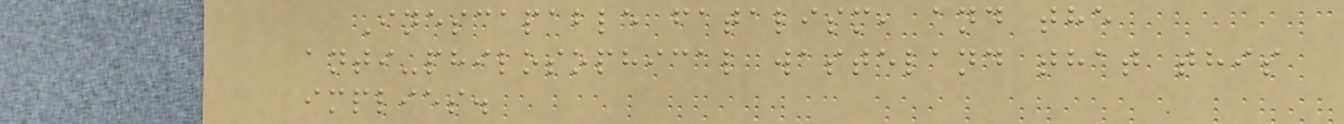Inescapable fatalism, and the
anti-philosophical wasteland that this
implies.
